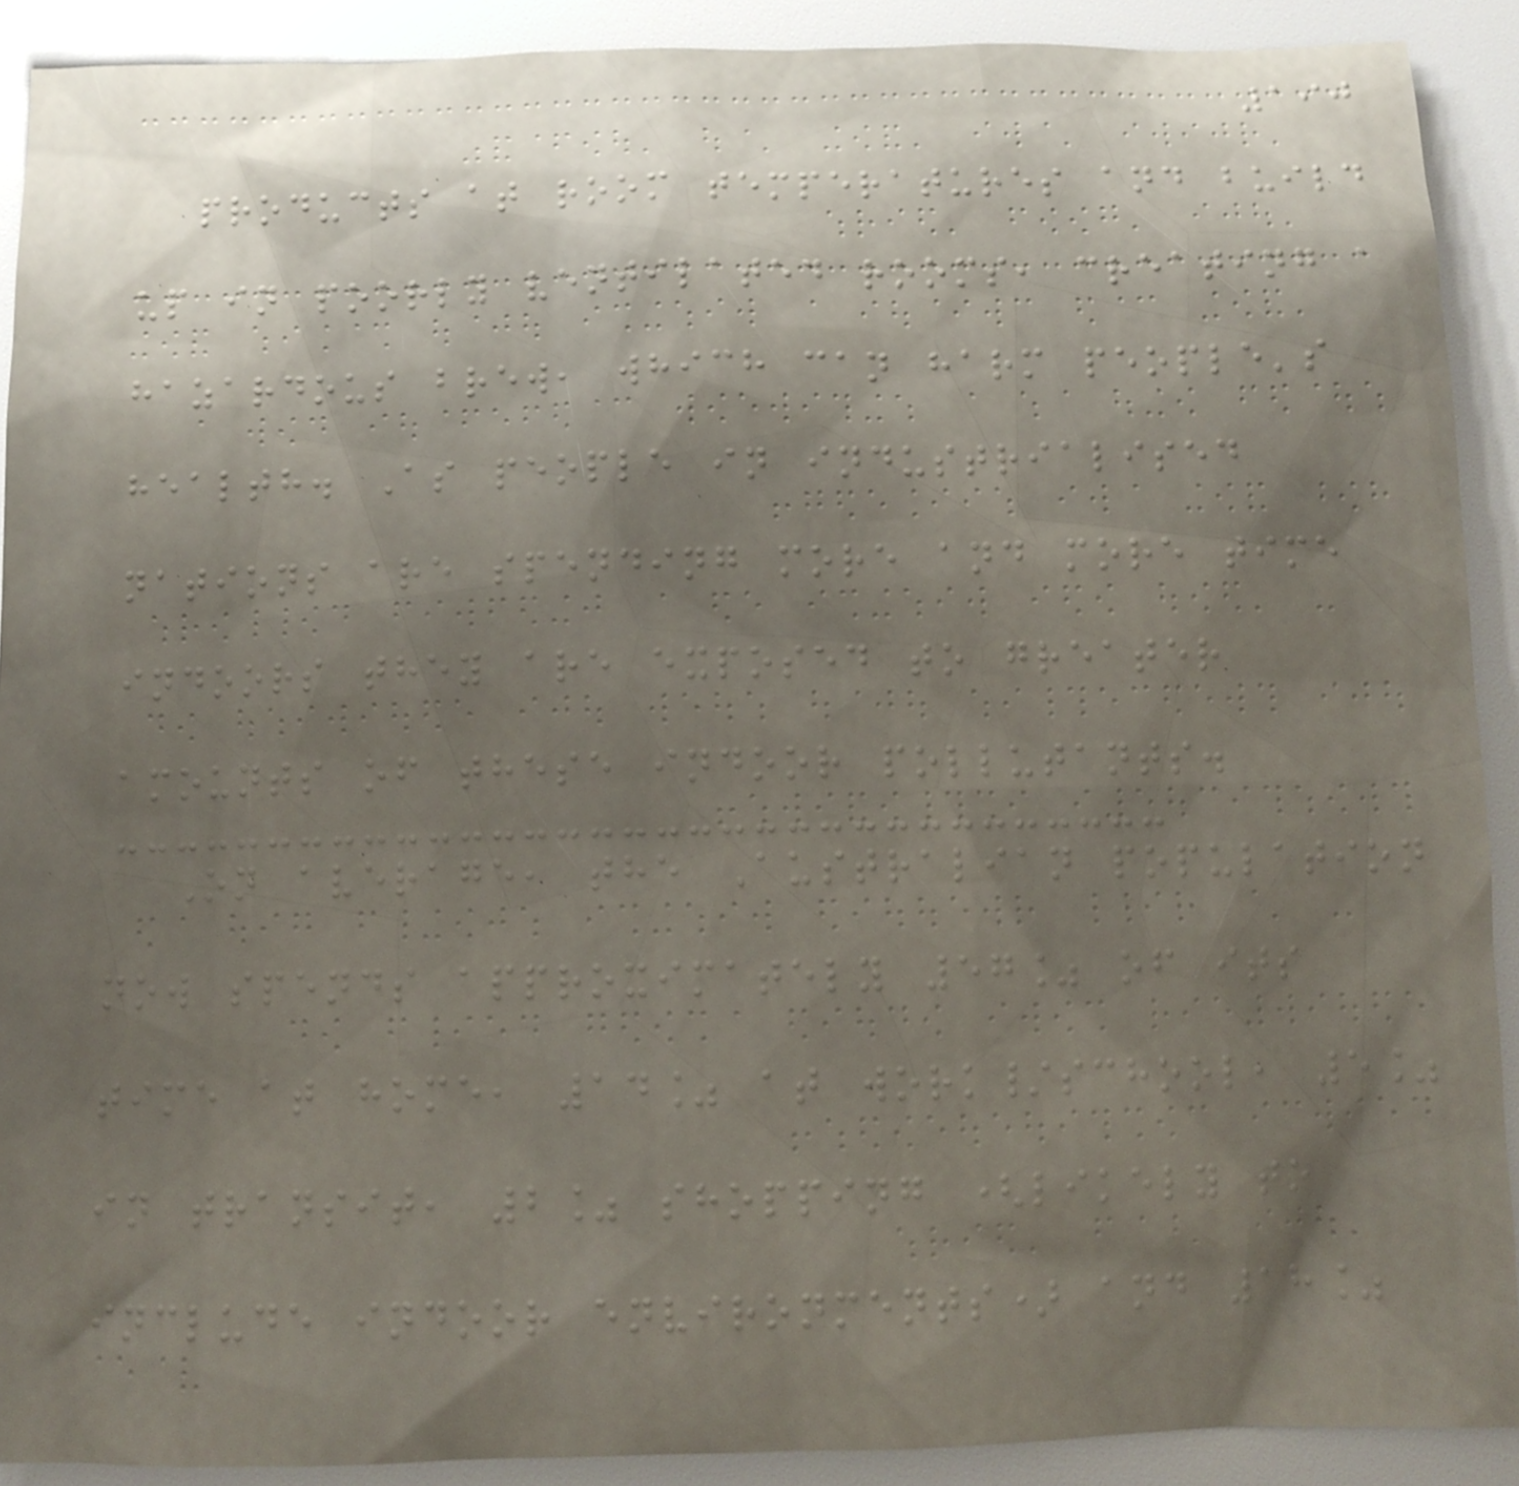190
products at room temperatures and build
up in poorly ventilated rooms, creating a
hazardous brew, which can harm people's
health. As people in industrialised
nations are spending more and more time
indoors they are exposed to greater
amounts of these indoor pollutants.
On average, the Australian population
now spends approximately 57% of its
time at home, 14% at work/school, 5%
in transit, 2% shopping (likely to
include indoor environments) and 18%
